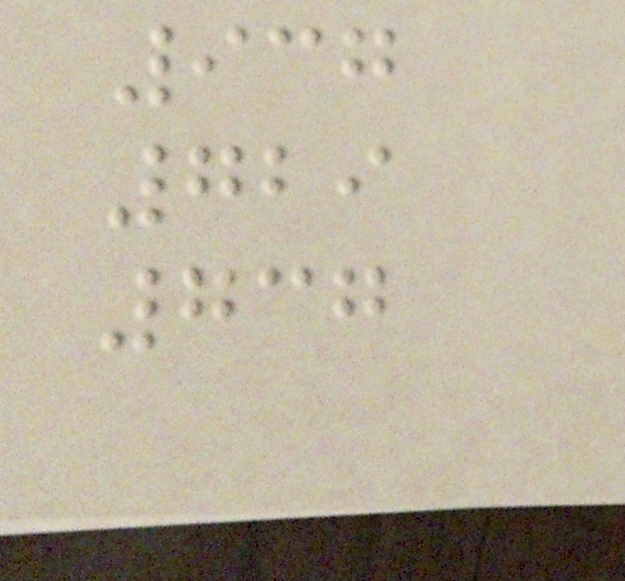937
729
737
